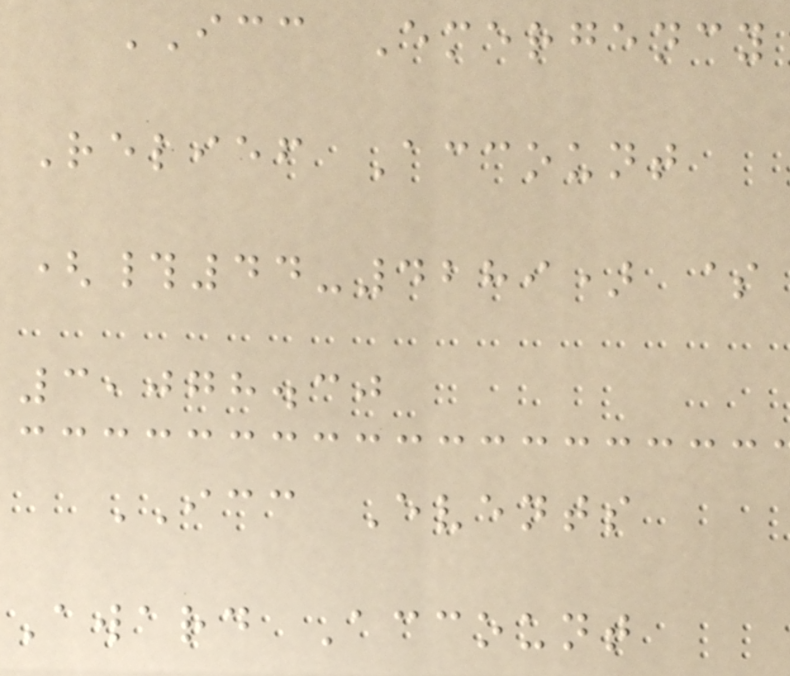ICC Emergency
Relief Account
(#44-4289) $
3,078.30
ICC Events
Award Account
